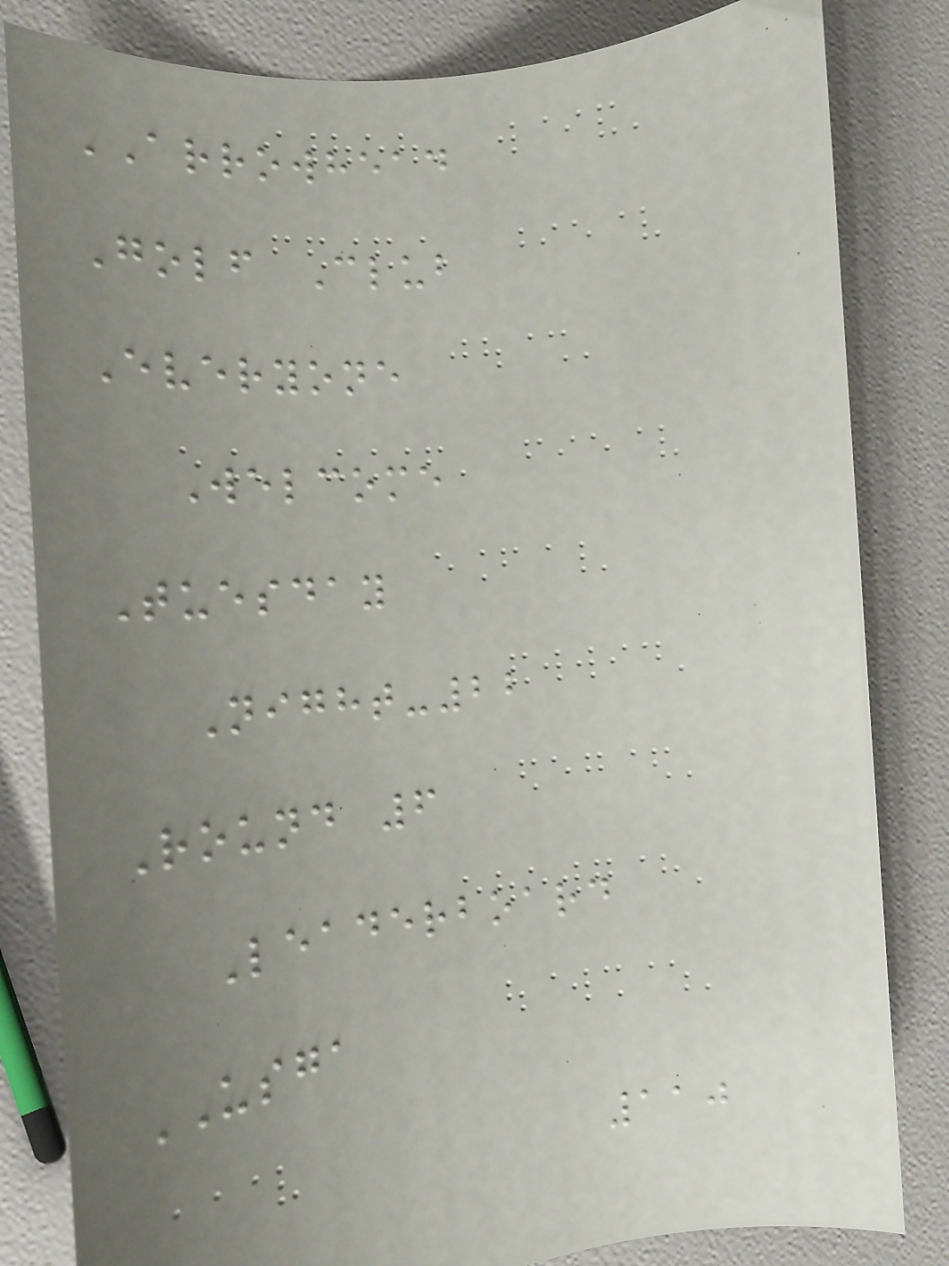ARROWHEAD
Golf Club
Everyone
Welcome
Tuesday
Night-22
Round 6
Leaderboard
USGA
110
